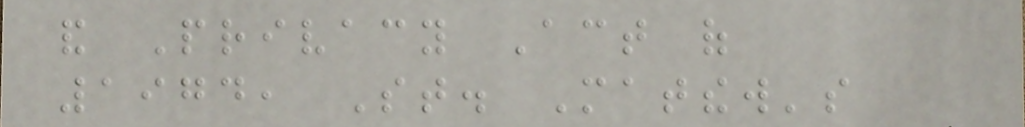and Privacy Act of
1974, St. Matthew's
